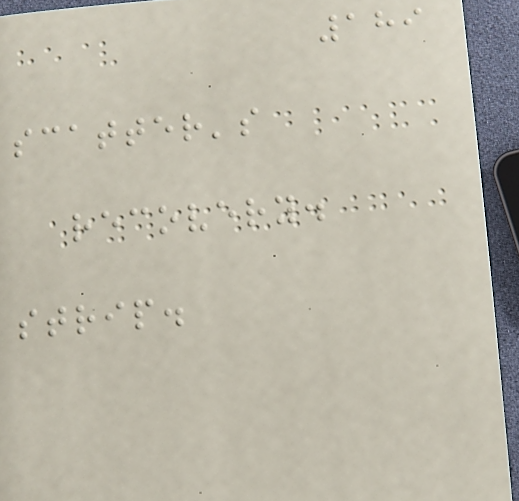189
scatter's
recovery.
strip.
